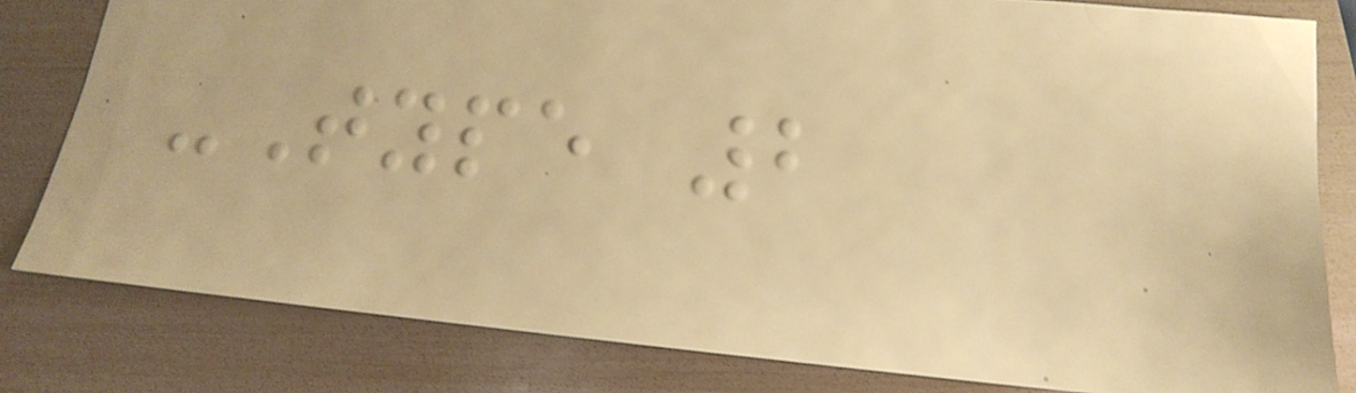-Type 2
